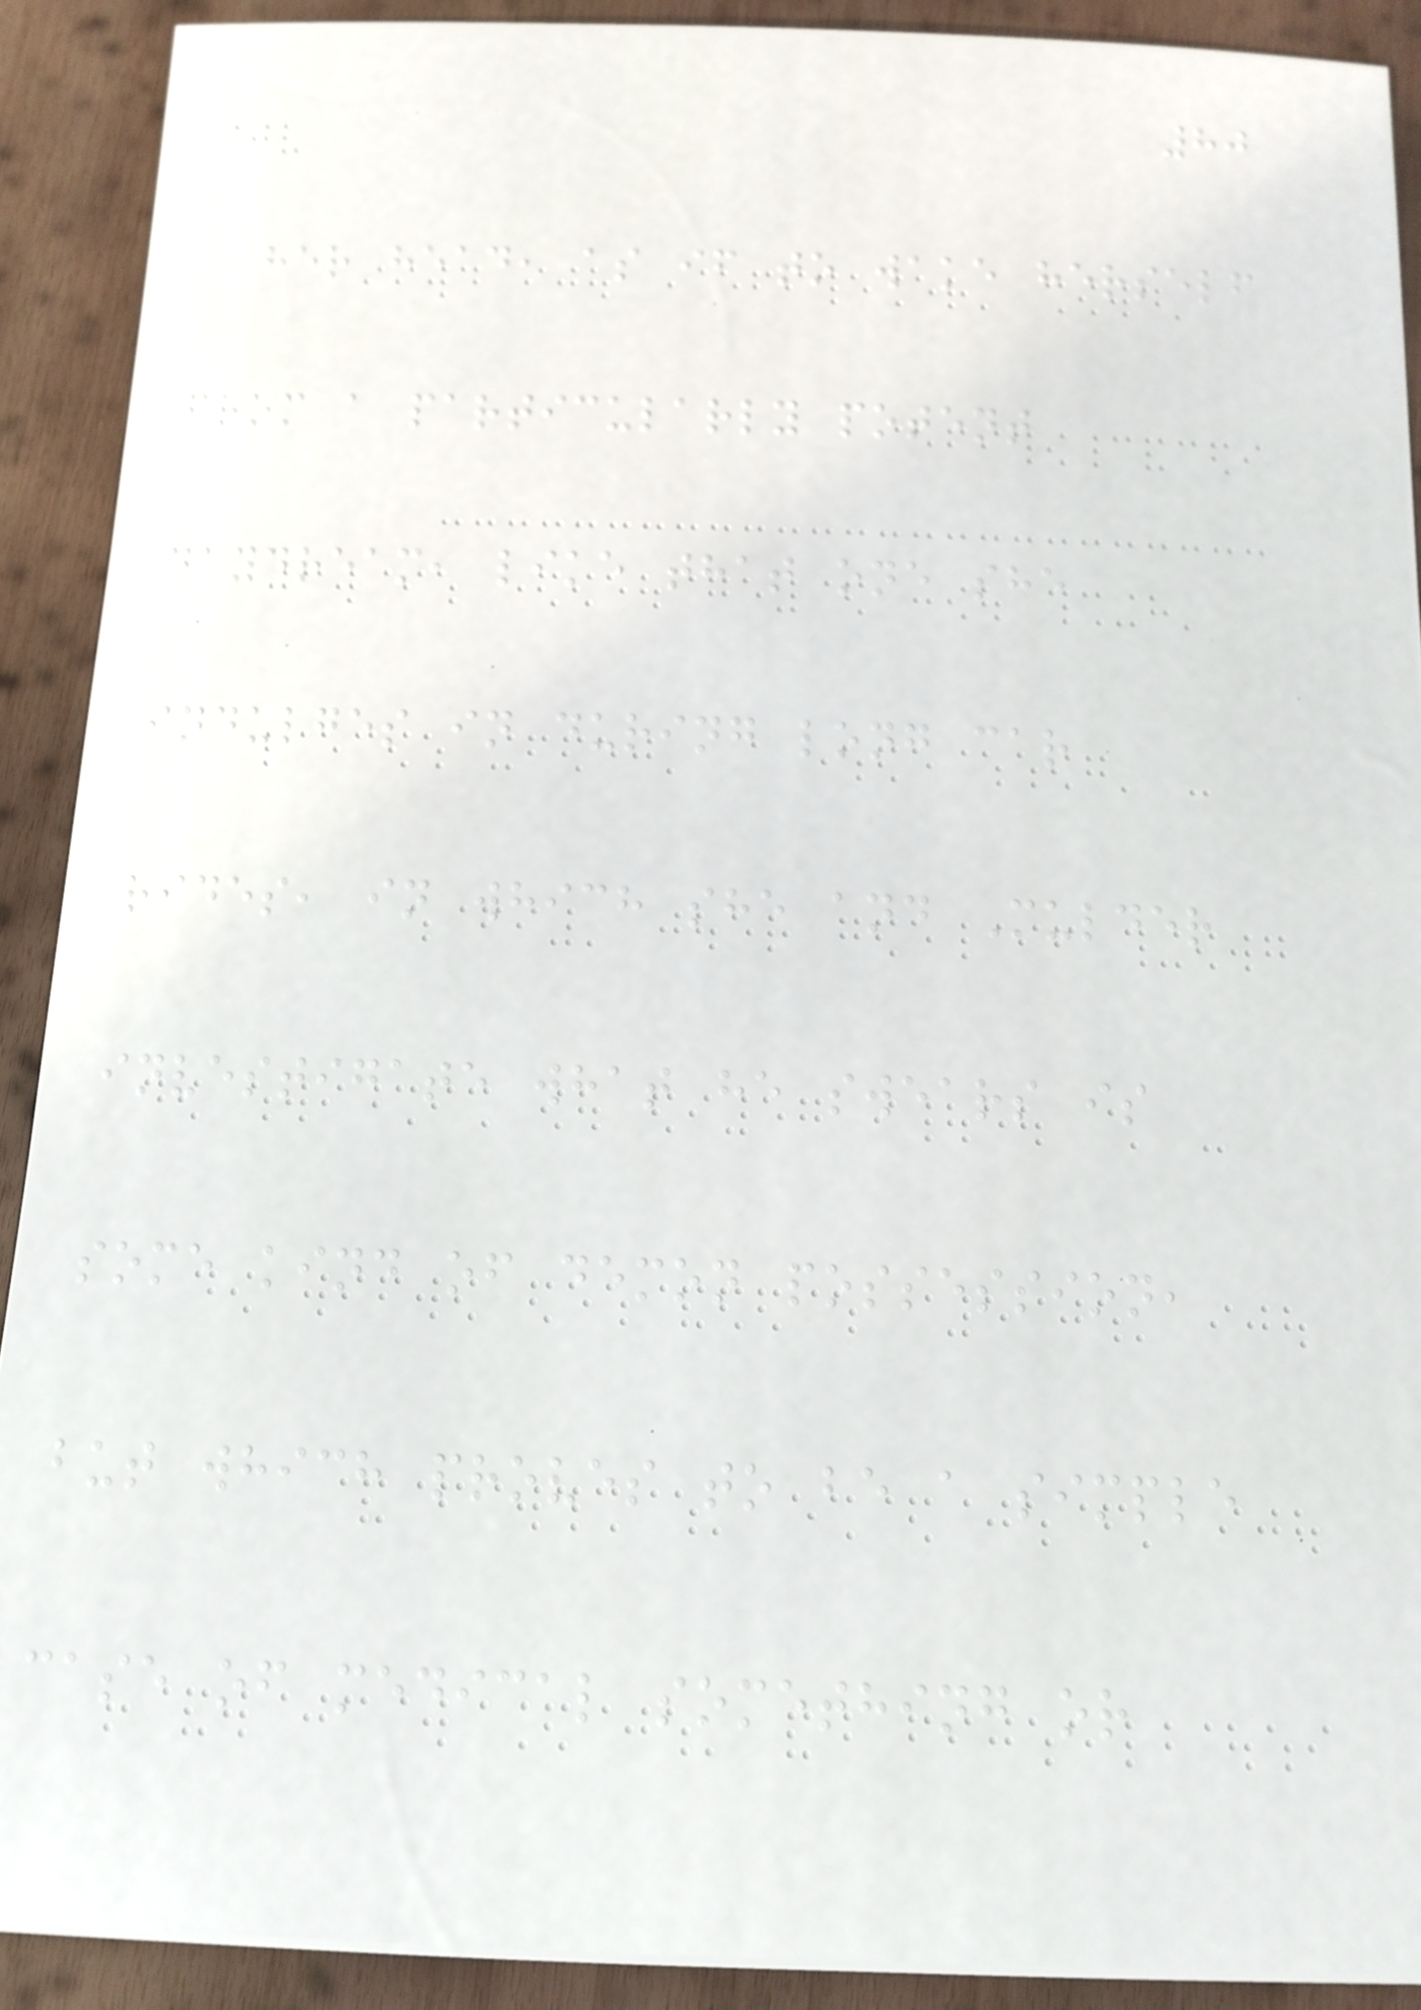80
her head, as if to wake herself
from a particularly potent
daydream, like that one she
indulges in during long car
rides, in which she and Mulder
investigate what he swears is
some kind of demon possession,
but which proves to be a simple
case of medical something or
